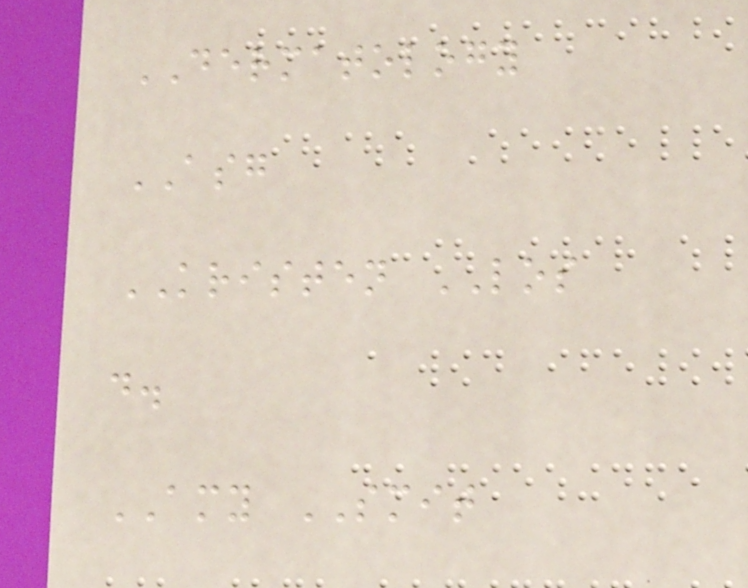DERMATOLOGY
ASG
KRISTEN LOS
d.
AMY SMIT
